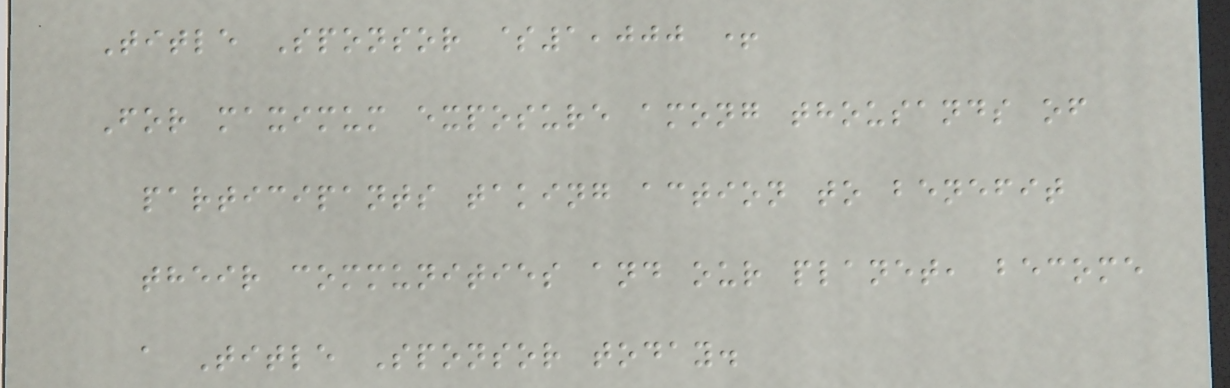Title Sponsor $1,000 +
For maximum exposure among thousands of
participants taking action to benefit
their communities and our planet, become
a Title Sponsor today.
